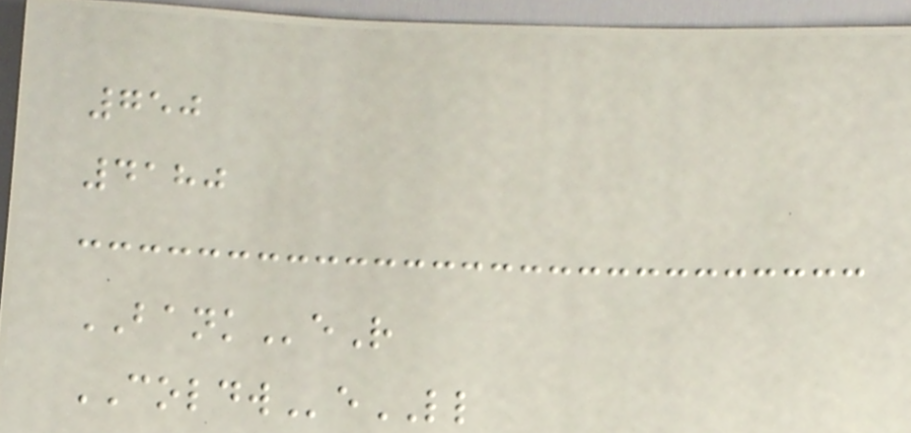750
4180
BANKeR
COLDWeLL
